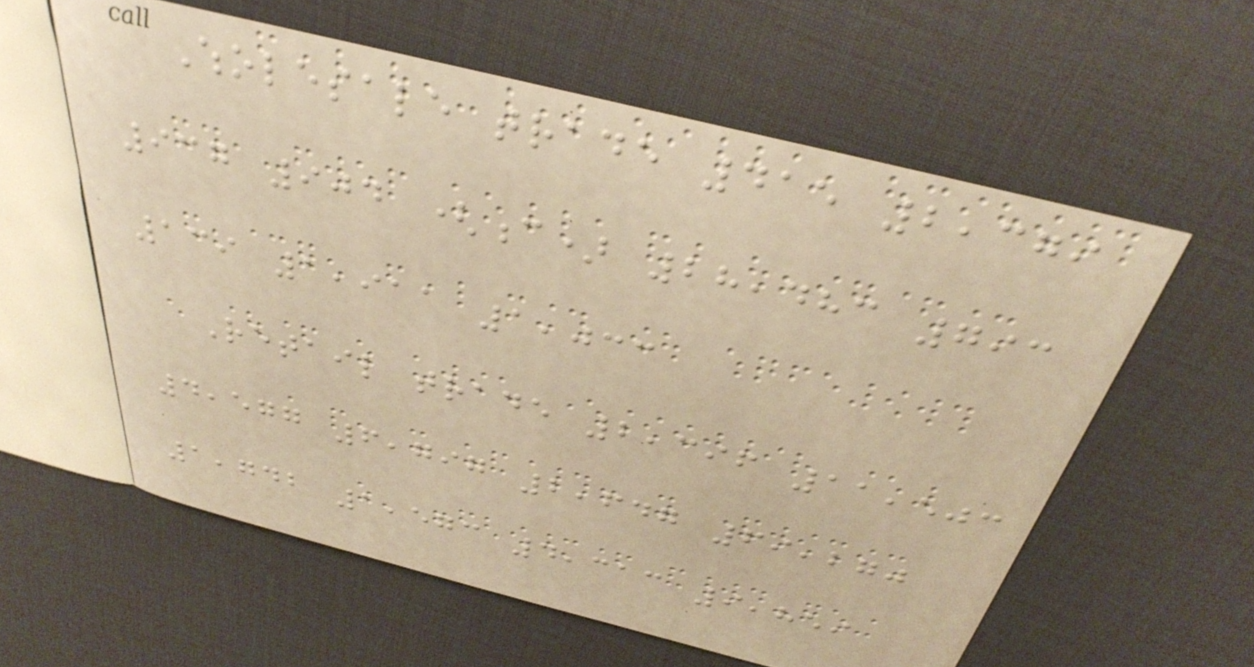Wholesale trade 415 2,379
937 904 (c) 28,483 793
139 1,911 1,033
Retail trade 2,396 11,503
4,577 6,797 2,647 69,270
1,742 1,573 4,313 9,859
